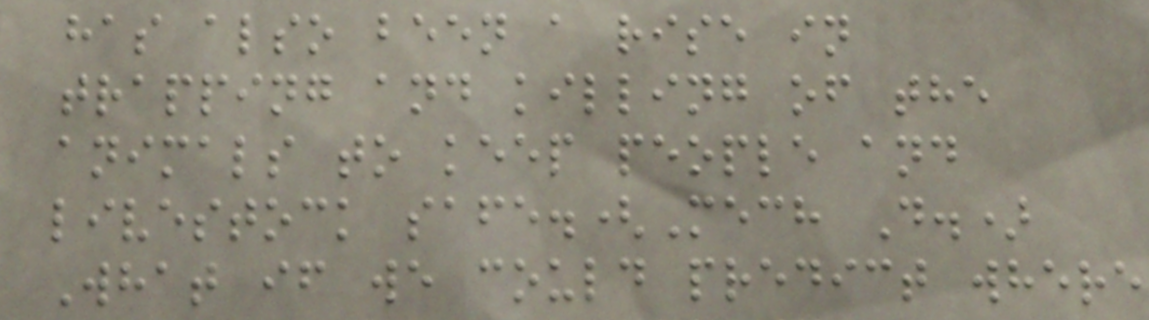has also been a rise in
trapping and killing of the
animals to keep people and
livestock safe.(Mech D.)
What if we could predict where
